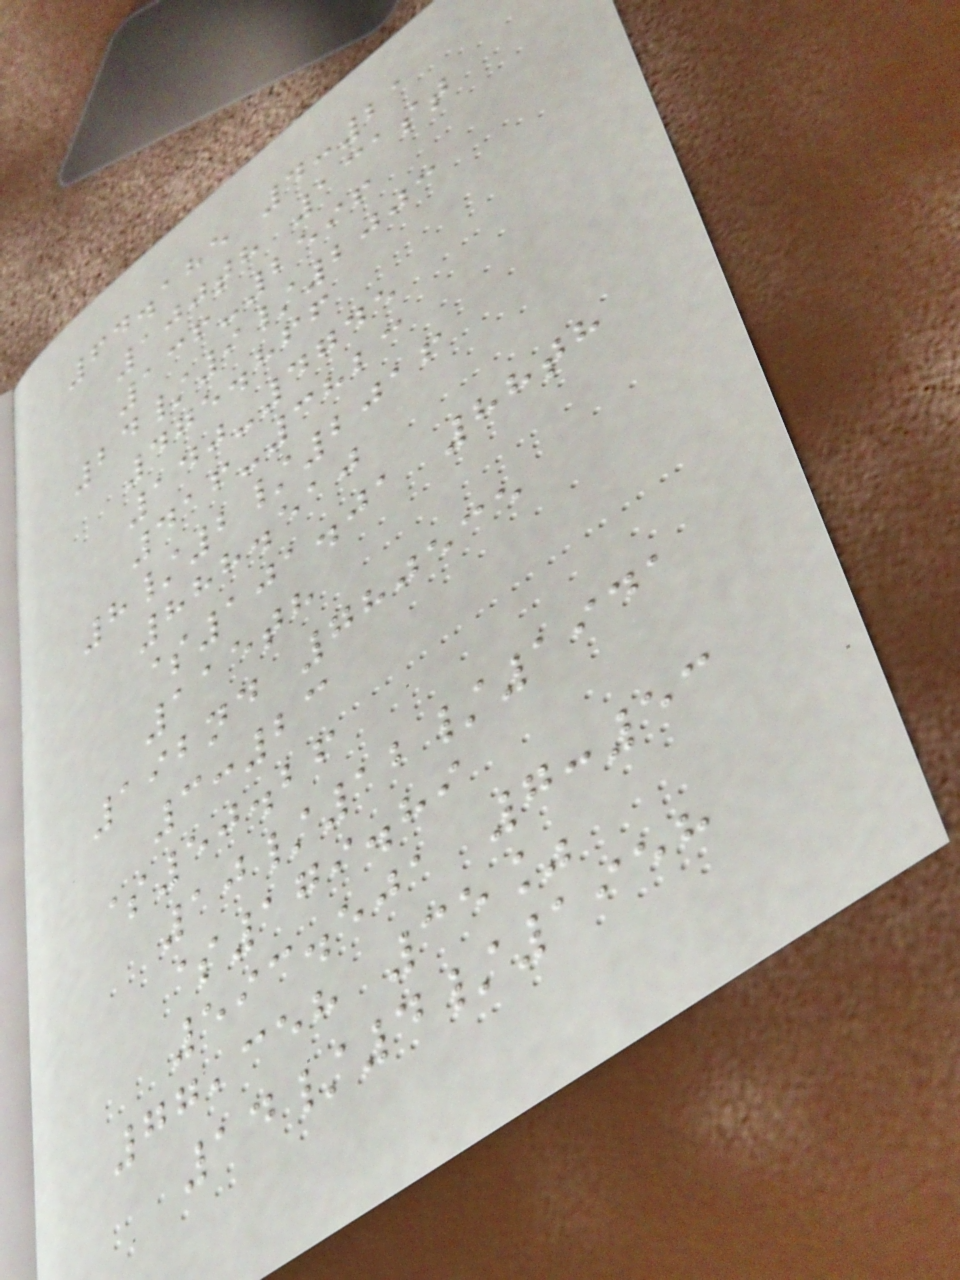64.185 4:21
100th 131st
136-2596
24/9/2003
475.866
140-4745
416-3823
8/2/2016
888.510
$101.01 88th
115th
192nd 780535
3:23
$50.26
10/12/1941
$179.89
593.501 7:53
77,358 35%
14/4/1958
